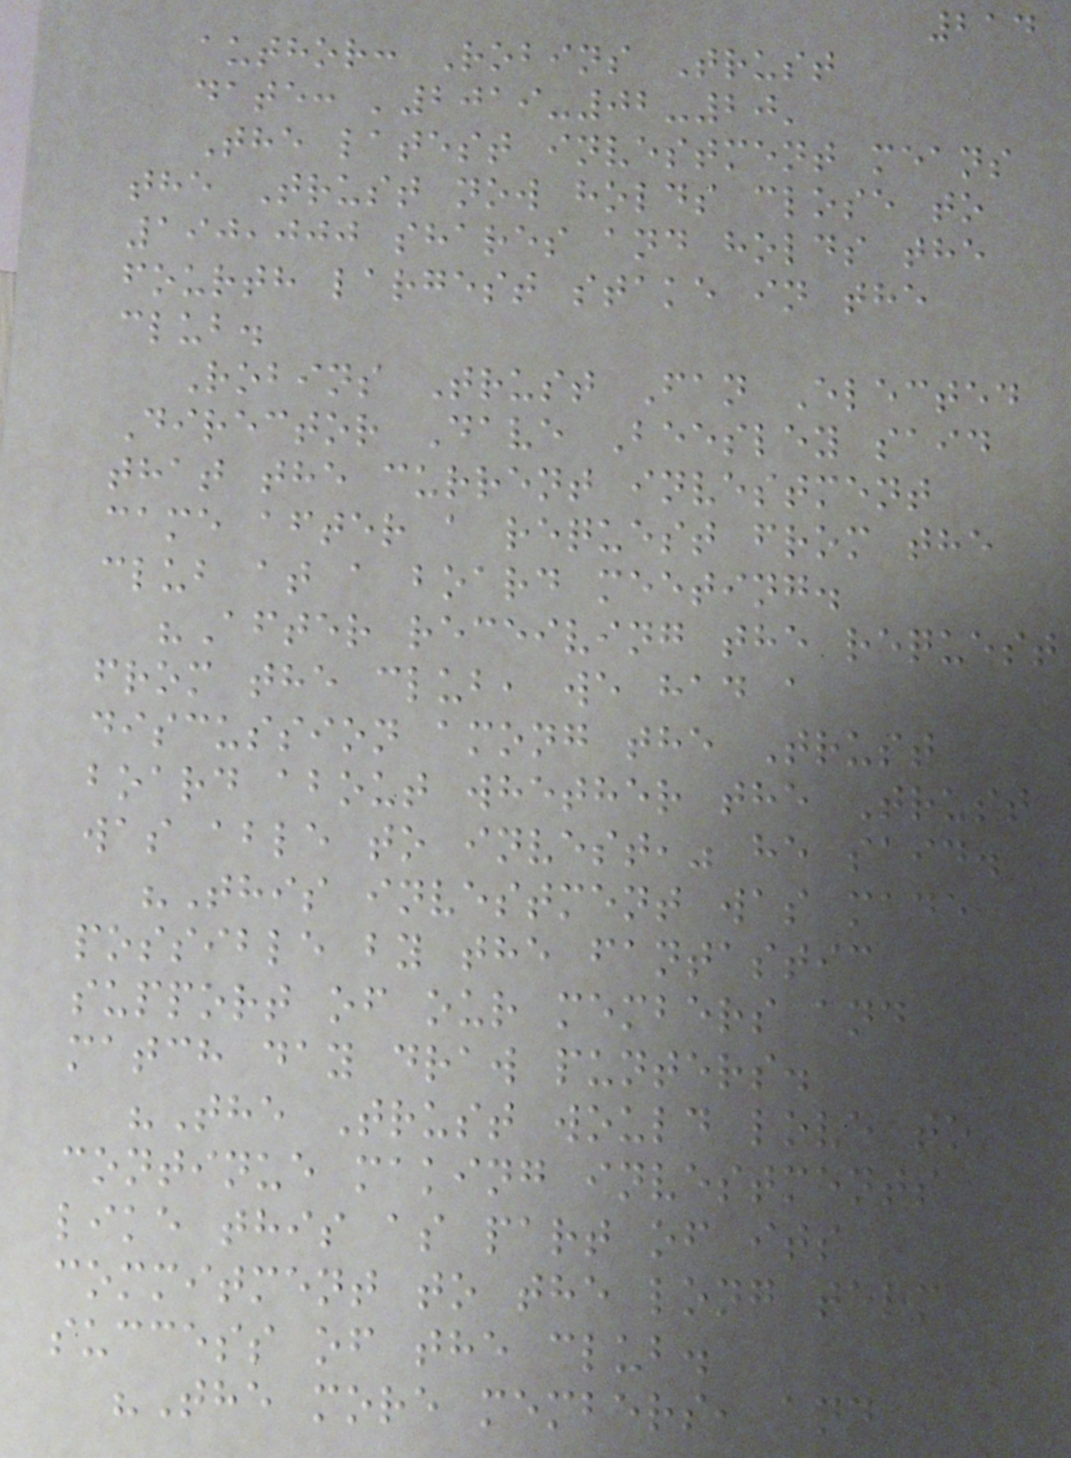214
author: Robins Trust
date: '2019-02-20'
The latest investment means
the Trust now holds close to
190,000 shares and holds the
fourth largest stake in the
club.
Robins Trust Fan Elected
Director Dave Beesley said
that the current investment
came after a request from the
club at a board meeting.
"After receiving the request
from the club, we had a
discussion among the Trust
board about whether the Trust
was able to invest," he said.
"This investment was made
possible by the fantastic
support of our members and
match day draw punters.
"The Trust would love to
continue making investments
like this as part of its
commitment to the long term
success of the club.
"The more members, and
